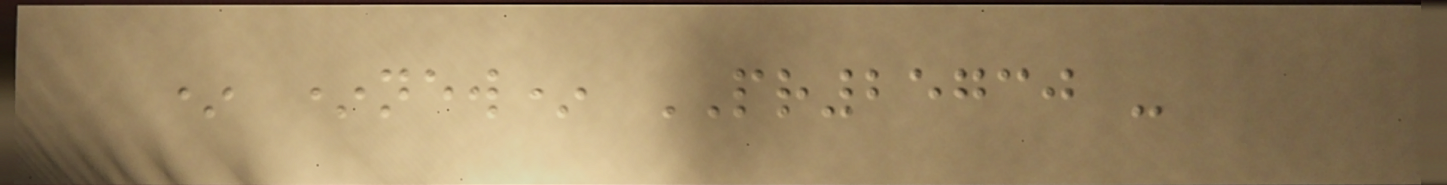* *new* PR25730 -
